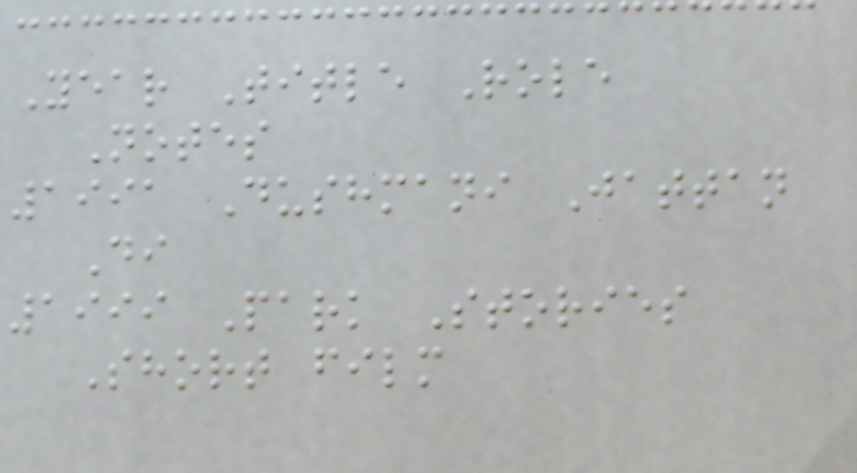Year Title Role
Notes
1991 Dushmani Jattan
Di
1999 Park Stories
Short film
